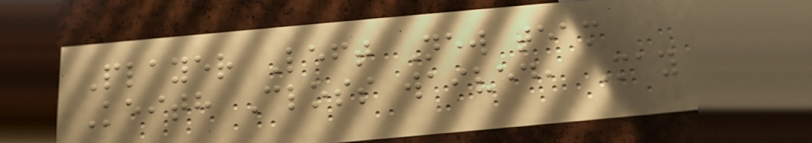Player Left New team
Keith Closs waived, May
